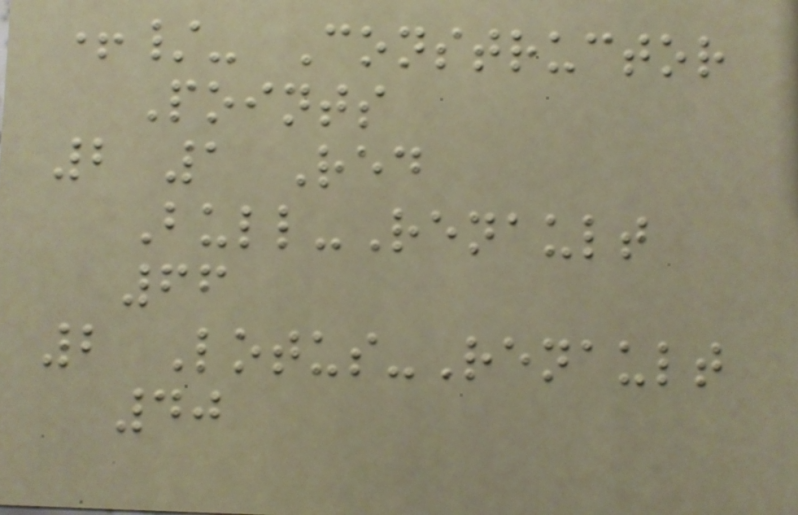+/- Constructor
Points
2 1 Red
Bull-Renault
66
2 Lotus-Renault
40
